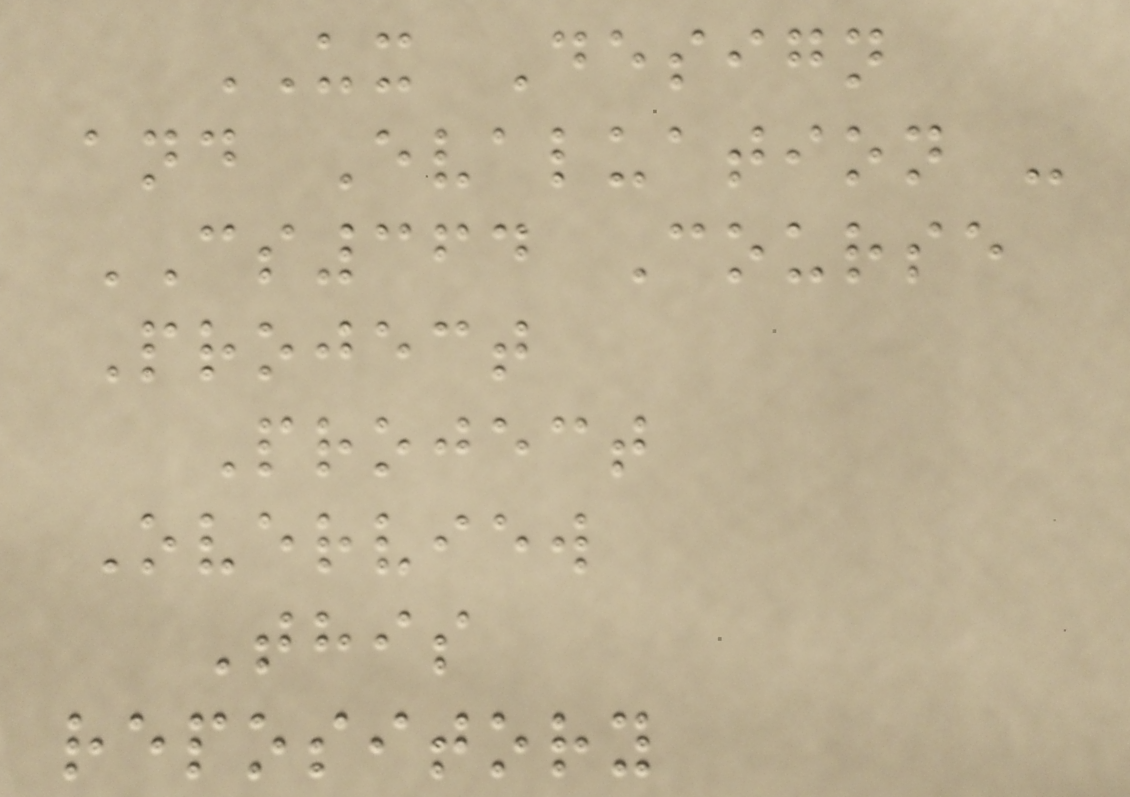UX Design
and Evaluation -
CS364 Course
Project
Project
Overview
This
repository
